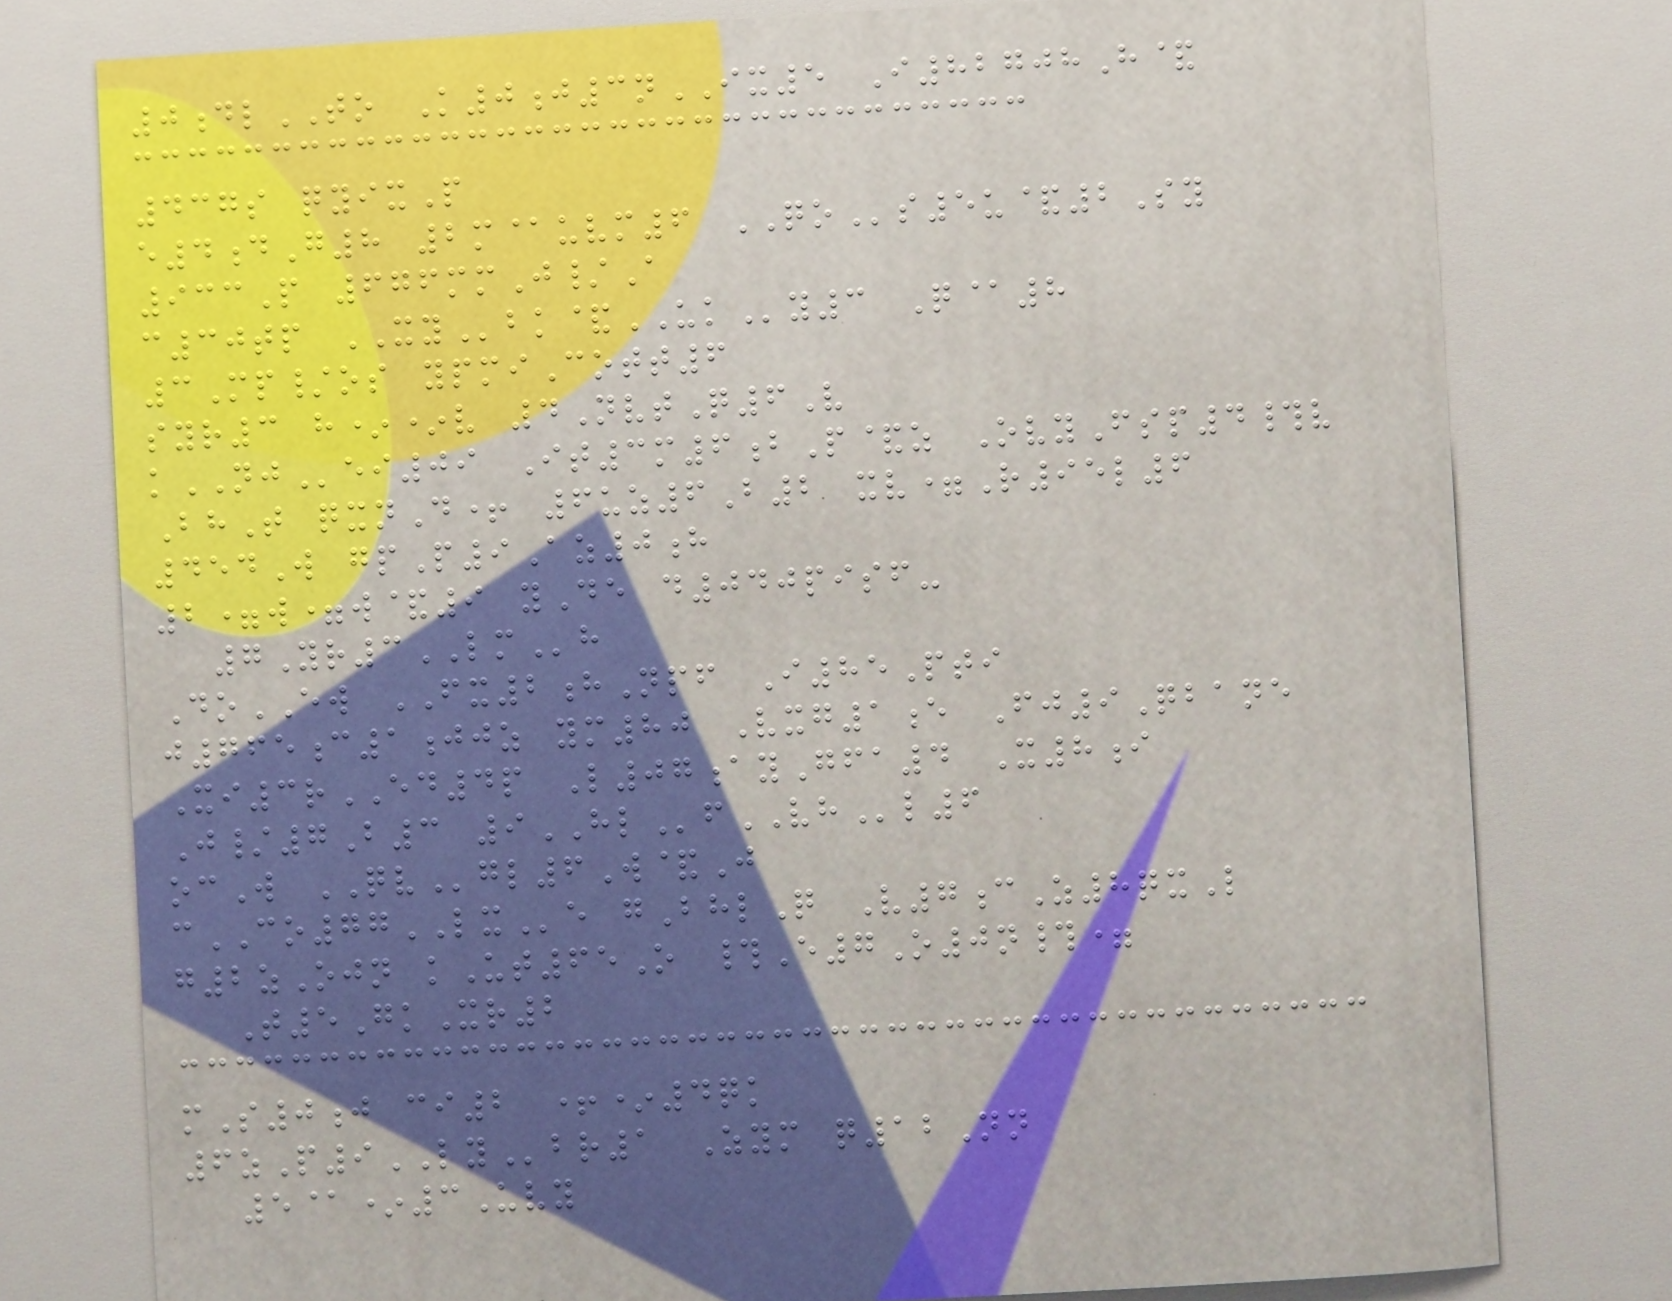0dlTO K0j3nIX5 I82708H&
437s qyixP
e4dG8 2m@uvm6 QOs5u&2Sy
933P 676mmJ/A
c30tp XYbk&UKy3 Q@8
3Mp/os ypmiCott6
syr3 h**v 4NvtQ6V
kNJei09 It3m6bP&z OvyFsp4#v
BhT qxnD+ 6uz6B2 xv=R95l6
454W gpP9Az0h
2=w=w&9 yDe d040pisf-
7Yr3LMh
DoEW FX2hNpf I85Pti
j765c1jjz ym80 Vxg1e Fj9Qbane
Xi3rED4p L07ayGfa4 X8i
J/7B3 9HLfVHl6
ocW QVgl6W&J
cCO77LXe gBhlQ V7cZ8qxL
g2zOjn kUt65O #E7O0n#=
T5GkXr2
mS0j ci2 +*4qk
6zP9LYbr1 Zym q12Nn
5@*3Uvy
